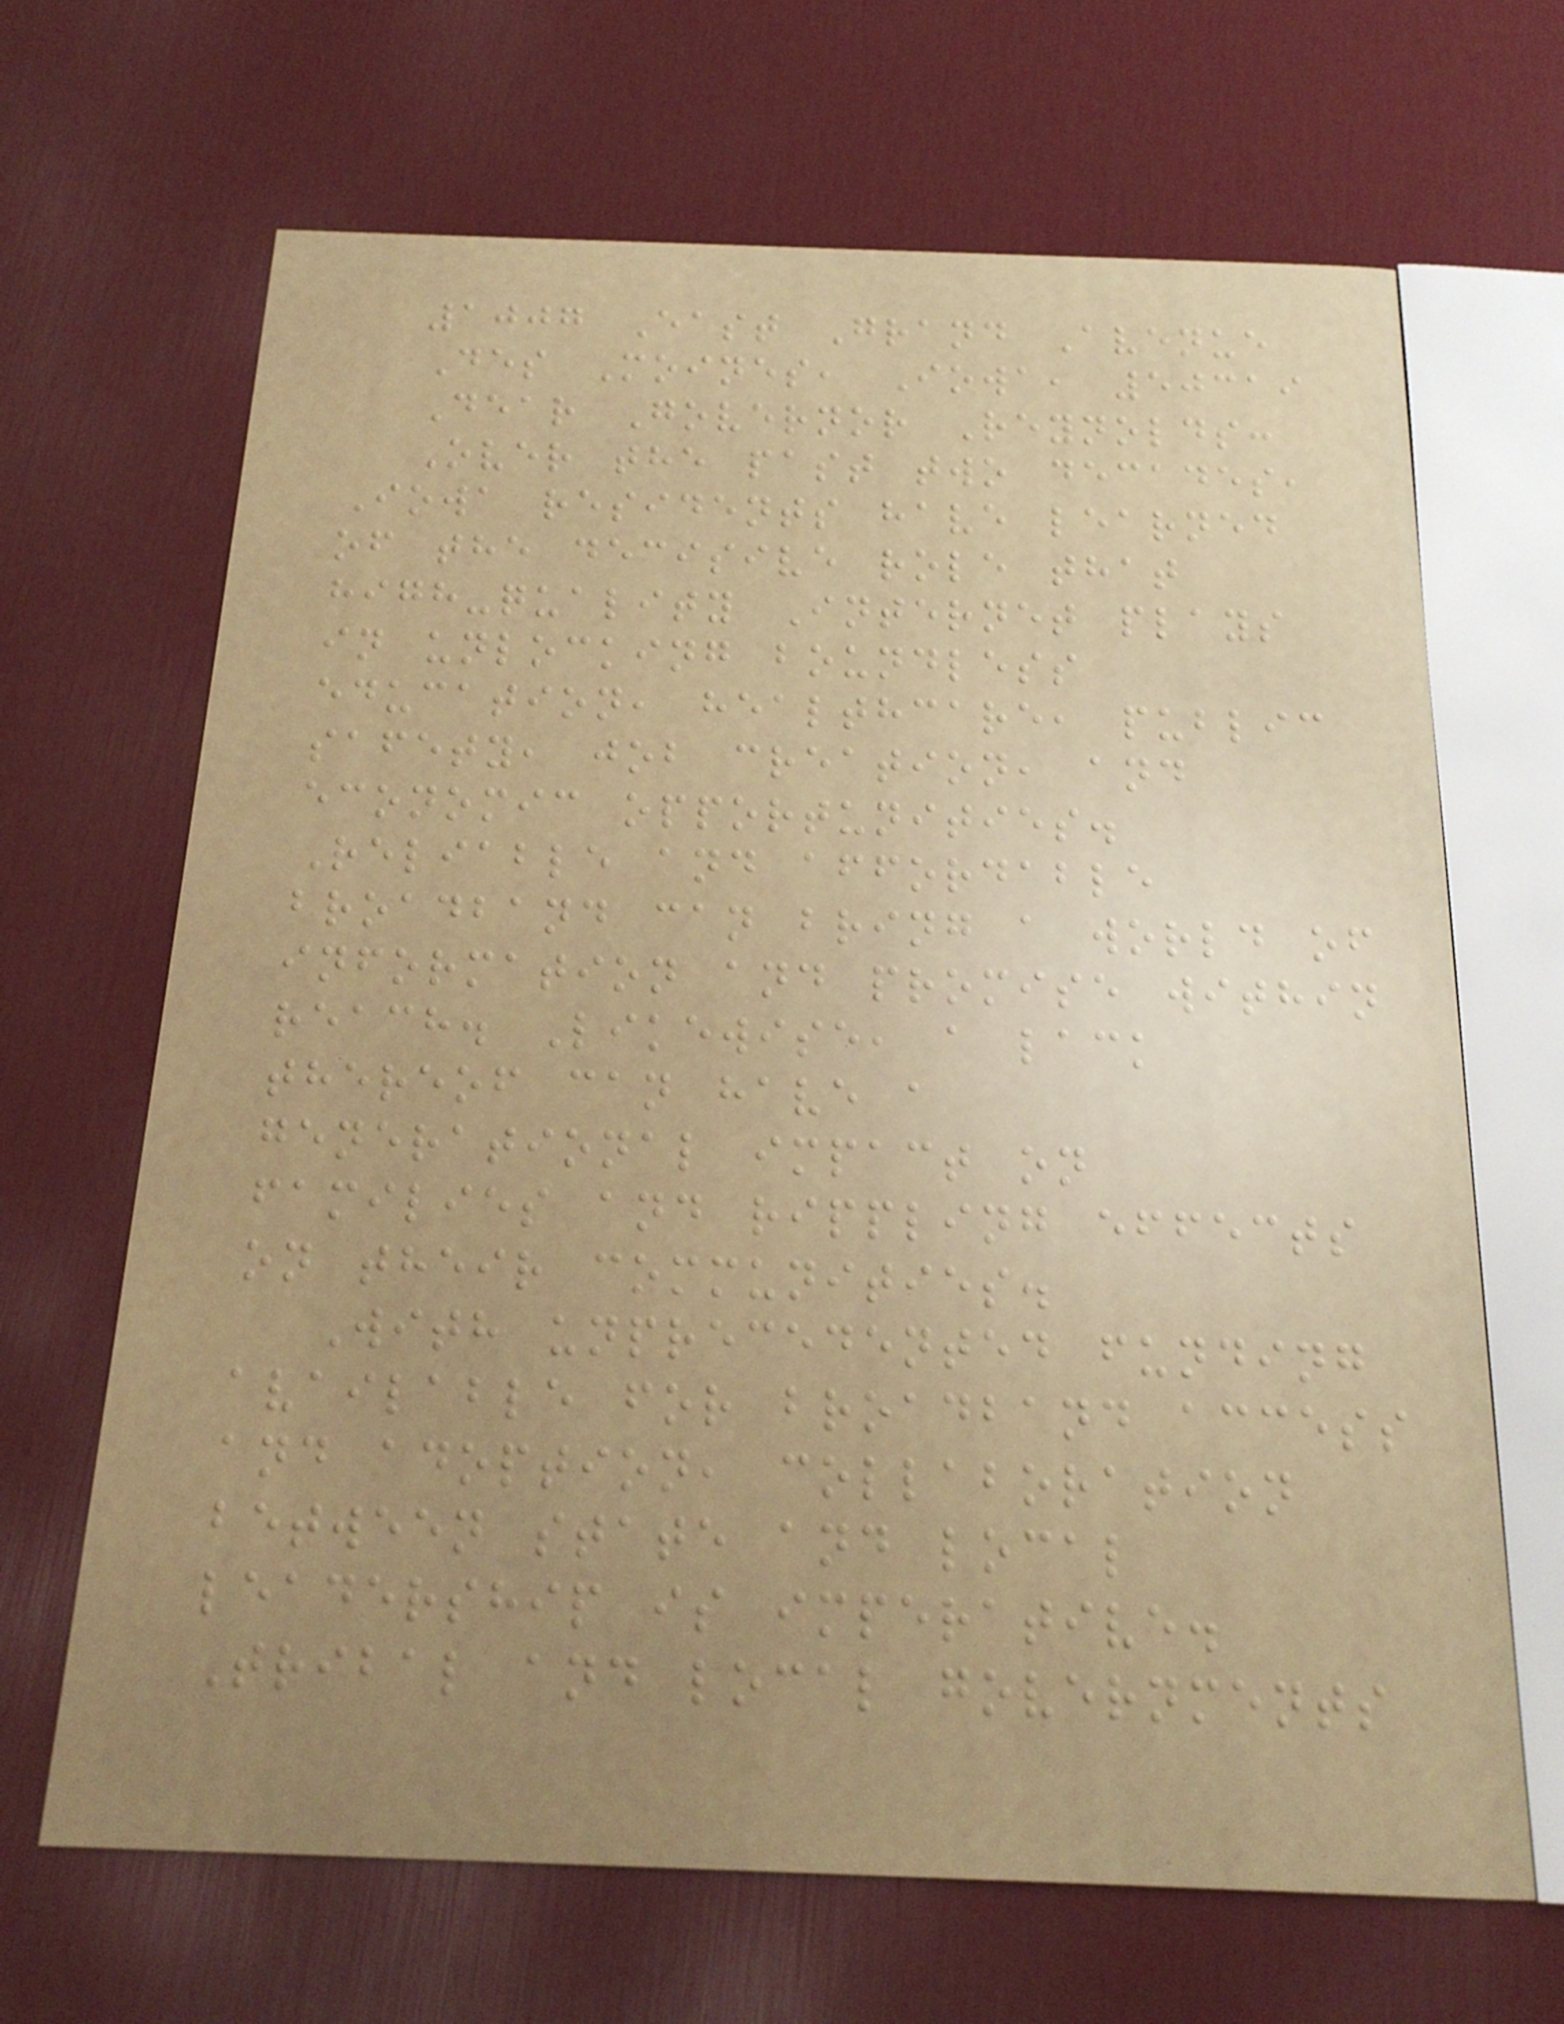1007 East Grand Avenue
Des Moines, Iowa, 50319
Dear Governor Reynolds:
Over the past two decades,
Iowa residents have learned
of the decisive role that
high-quality Internet plays
in unlocking boundless
education, healthcare, public
safety, job creation, and
economic opportunities.
Reliable and affordable
broadband can bring a world of
information and promise within
reach. Likewise, a lack
thereof can have a
generational impact on
families and rippling effects
on their communities.
With unprecedented funding
available for broadband access
and adoption, collaboration
between state and local
leadership is imperative.
Tribal and local governments
